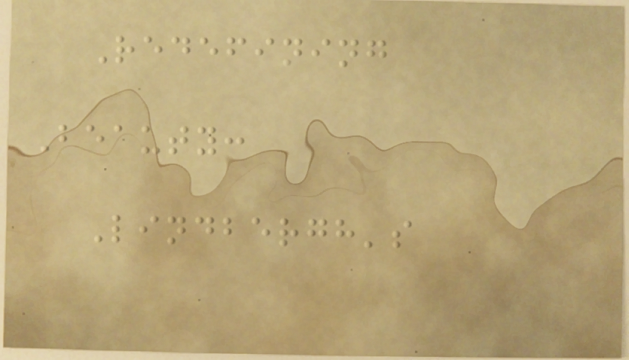Redefining
Beauty:
Lindbergh's
